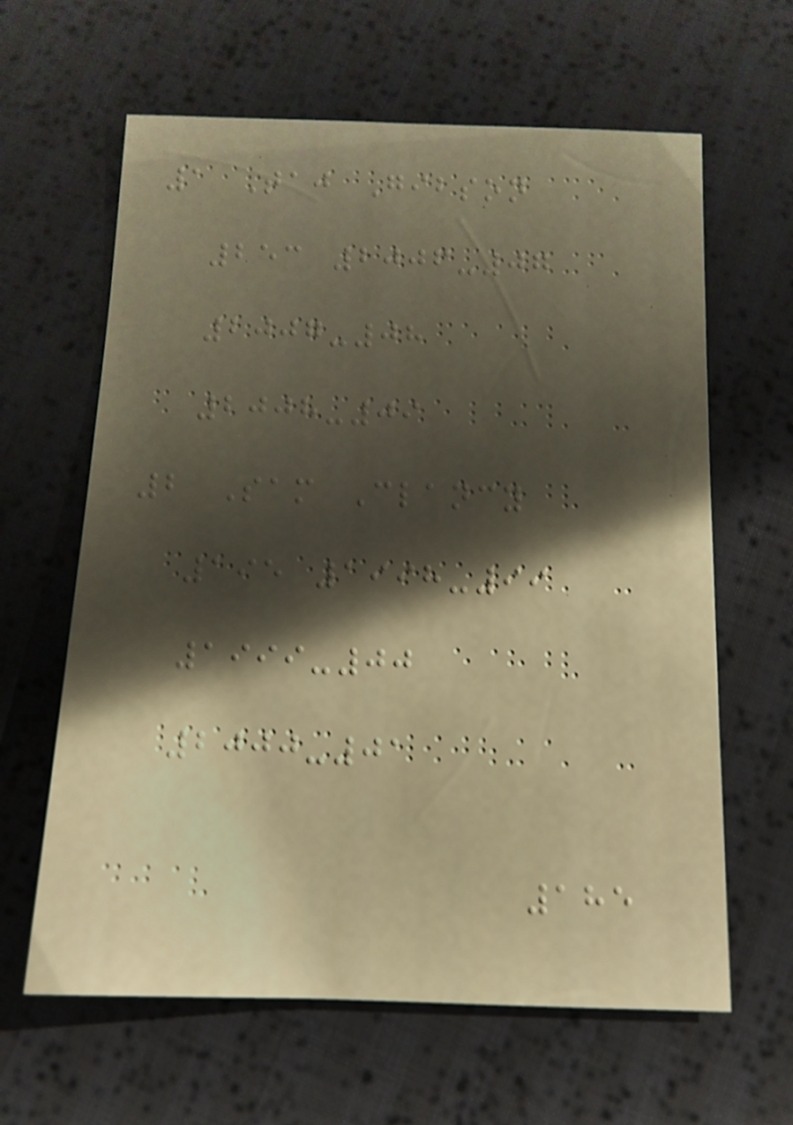1 Taj Gibson
253 2006-07
2007-08
2008-09
2 Sam Clancy
195 1998-99
1999-00
2000-01
185
